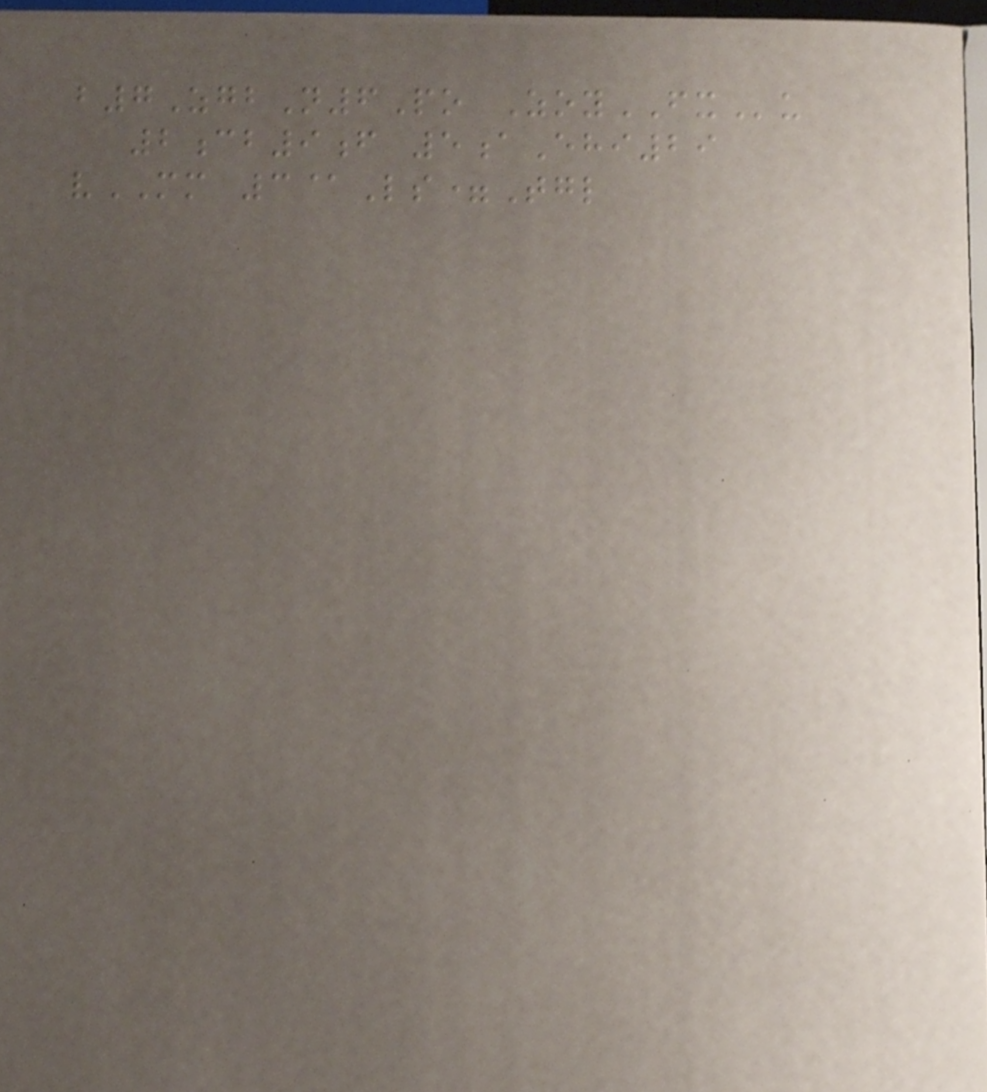b7ZgbN6Po ZoyFXu
2cb9f 5aEhi29
vMM 3@Ls=Tgl
